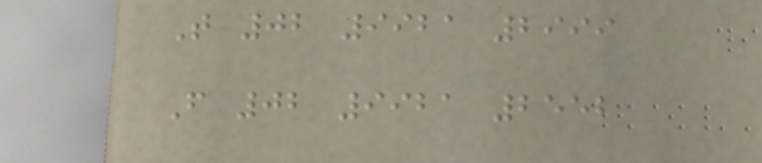T 02 9921 2999
F 02 9921 2552
